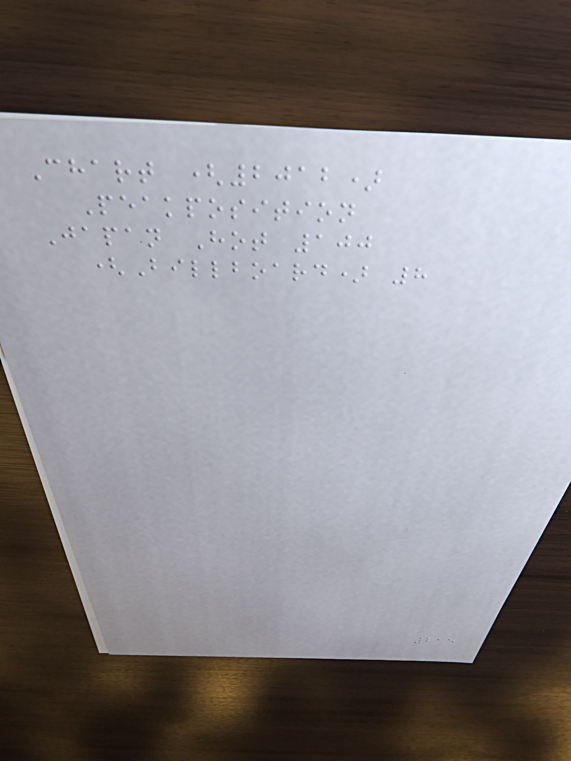Chart (2012)
Peakposition
Japan Hot 100
(Billboard) 8
215
